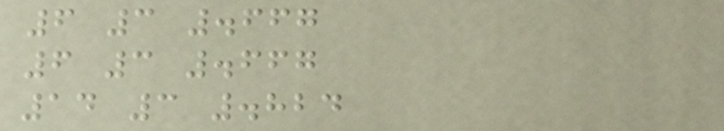6 3 .667
6 3 .667
14 3 .824
